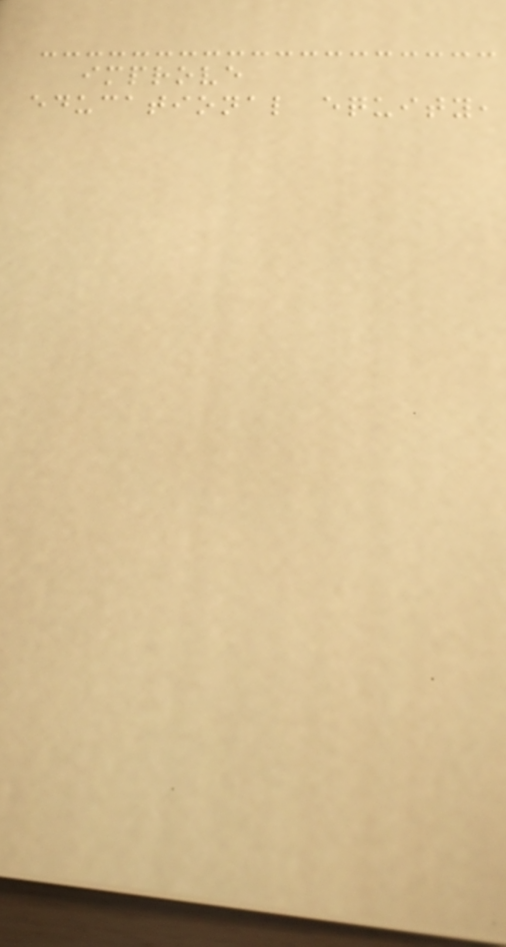improve
educational equity,
